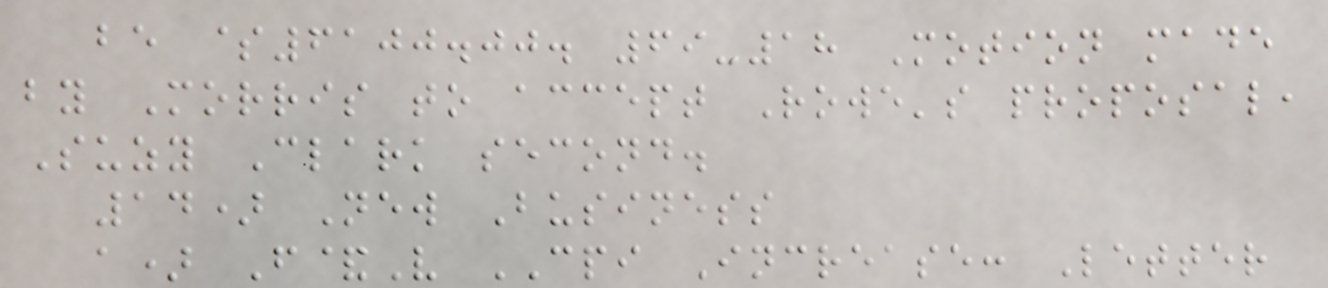be $6100.00. 69-18 Motion made
by Morris to accept Rowe's proposal,
Suzy Clark second.
14) New Business
a) F&V CPI Increase: Letter
